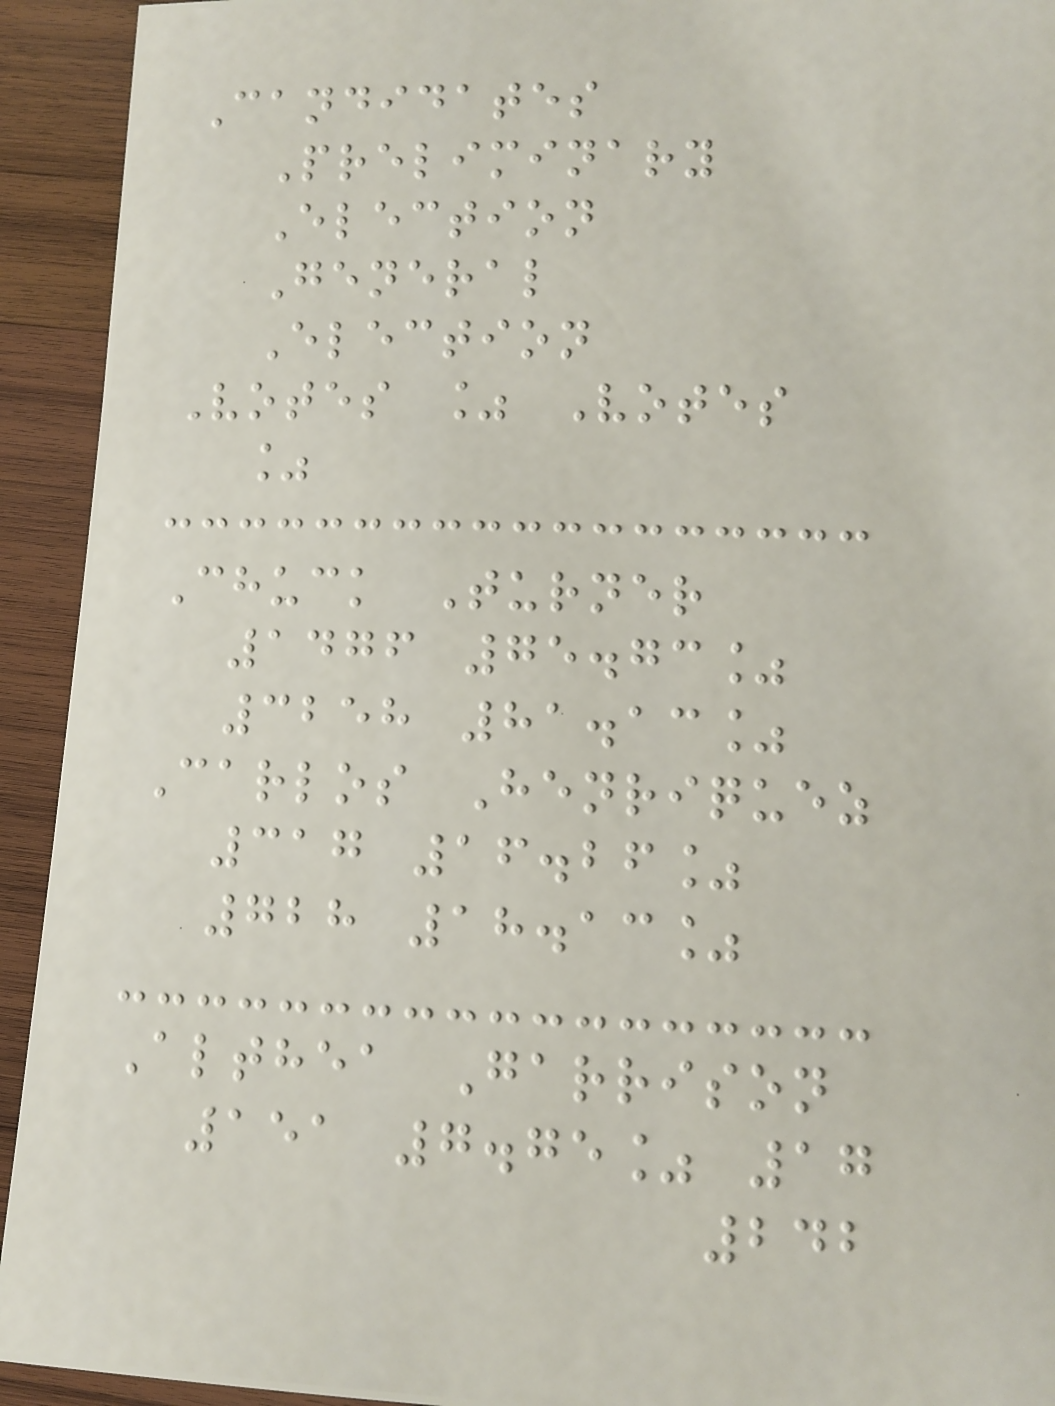Candidates
Preliminary
Election
General
Election
Votes % Votes
%
Chuck Turner
1476 75.73%
3258 81.13%
Carlos Henriquez
317 16.26%
728 18.13%
Althea Garrison
151 7.75% 17
242
